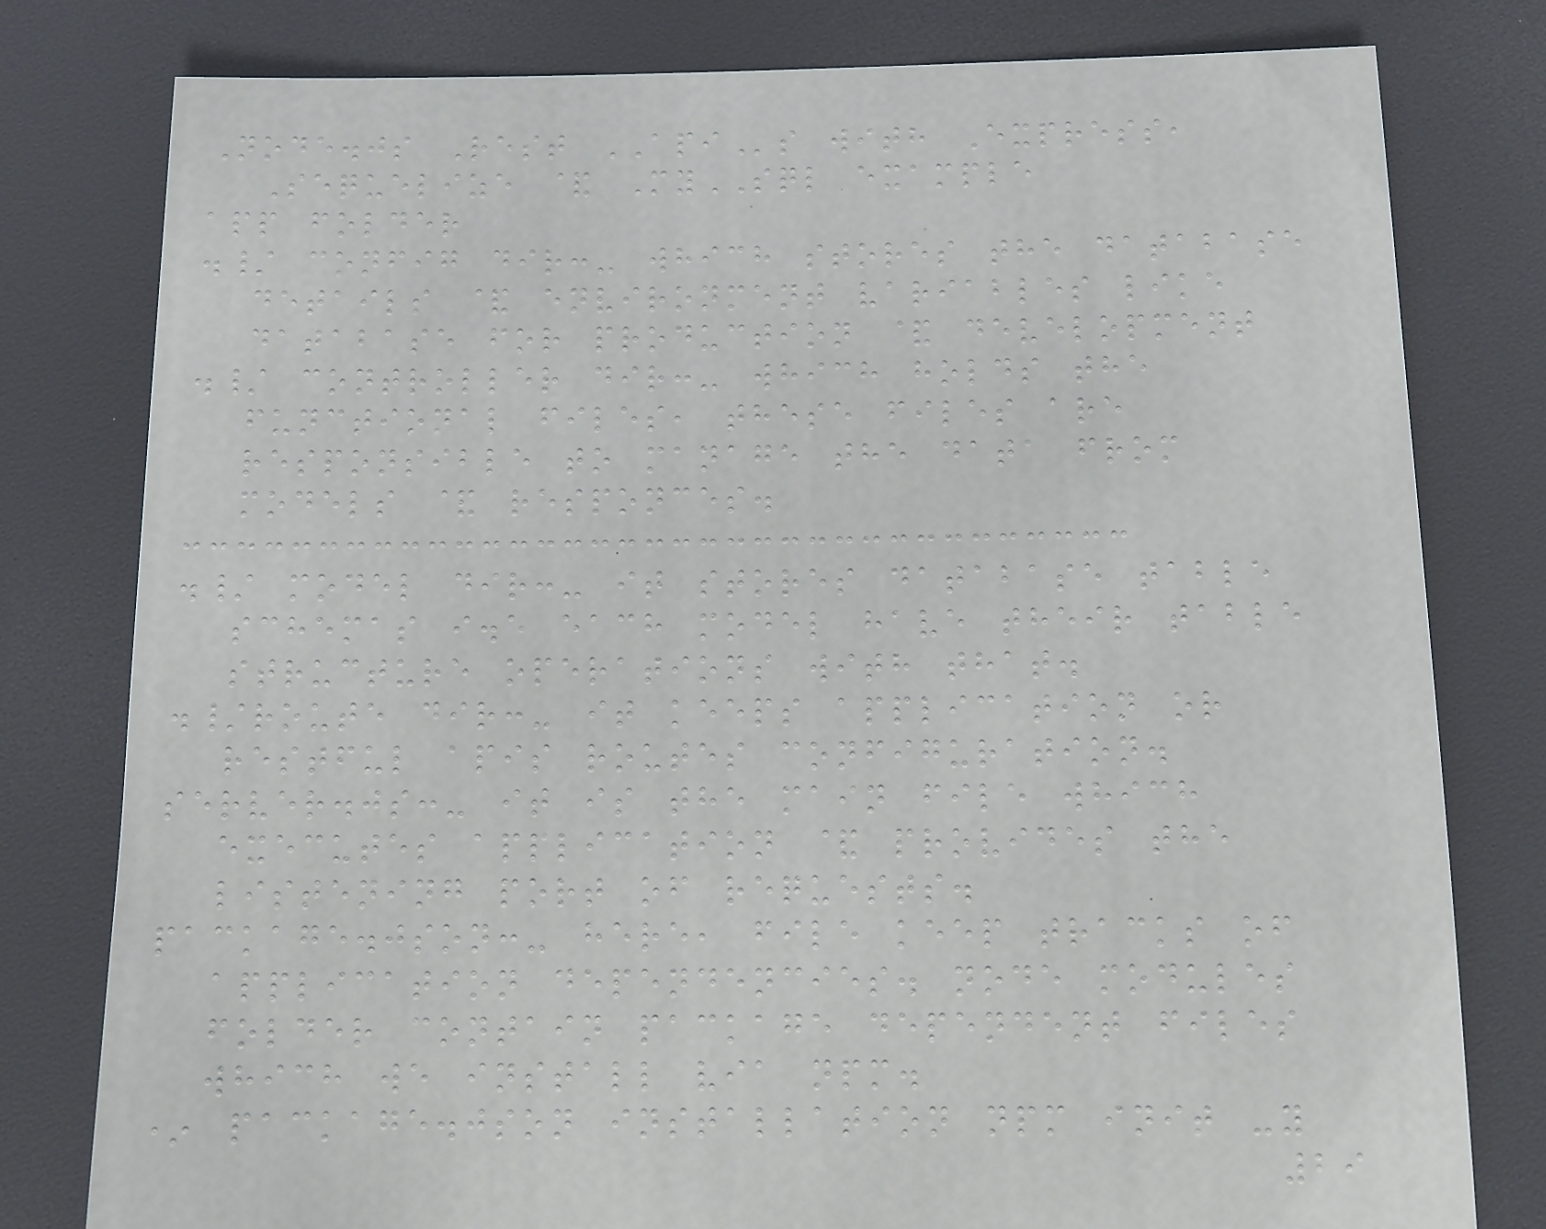Node.js Rest APIs with Express,
Sequelize & MySQL example
app folder
./ config dir:- which stores the database
details & environment variables like
database for production & development
./ controller dir:- which holds the
functional files, these files are
responsible to manage the data from
models & responces.
./ model dir:- it stores database table
schemas i.e each model have their table
structure operations with that.
./route dir:- it keeps application or
restful apis routes configuration.
server.js:- it is the main file which
executes application & provides the
listening port of requests.
package.json:- here, file keep tracks of
application dependencies. node modules
folder contain package dependent files
which we install via npm.
* package.json installation npm init -y
29
